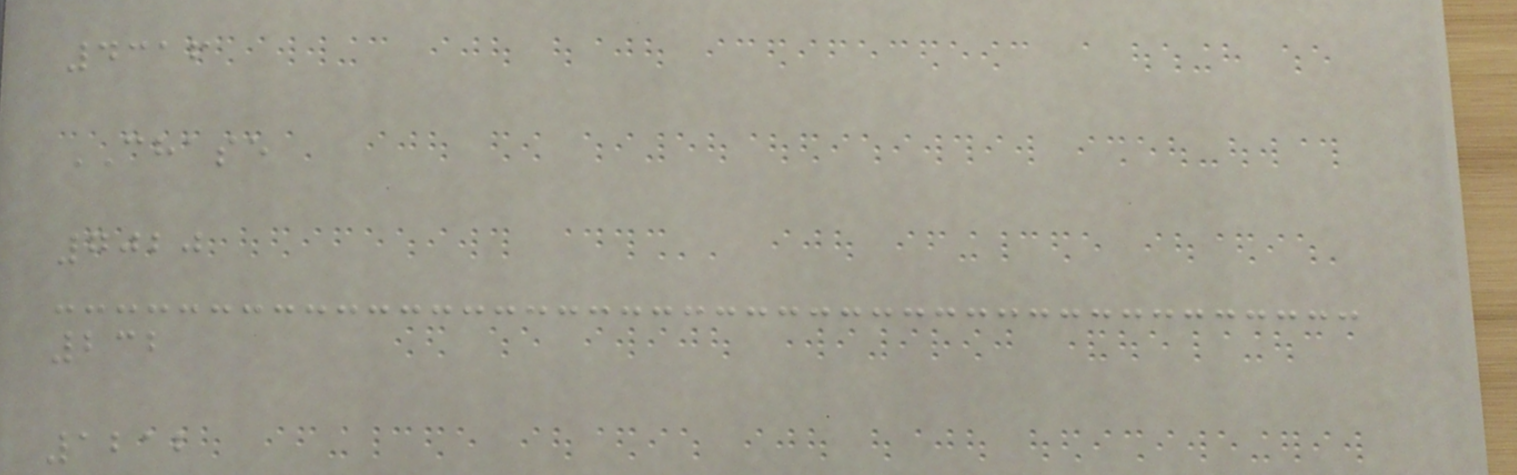4316
CHASE
7020
232
1212
